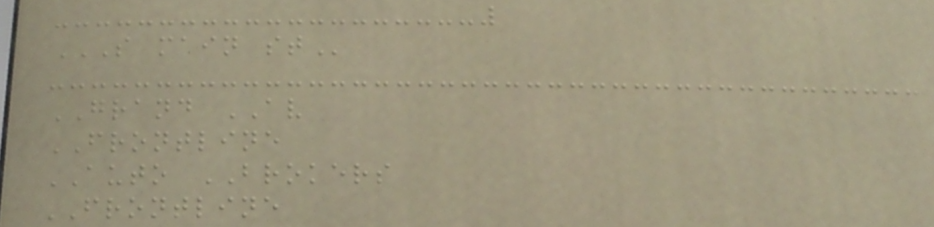S MAIN ST
GRAND AV
FRONTLINE
AUTO BROKERS
FRONTLINE
